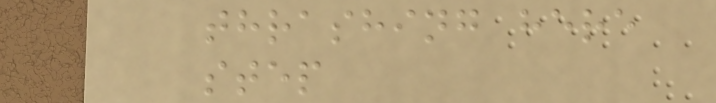thrashing here
step
